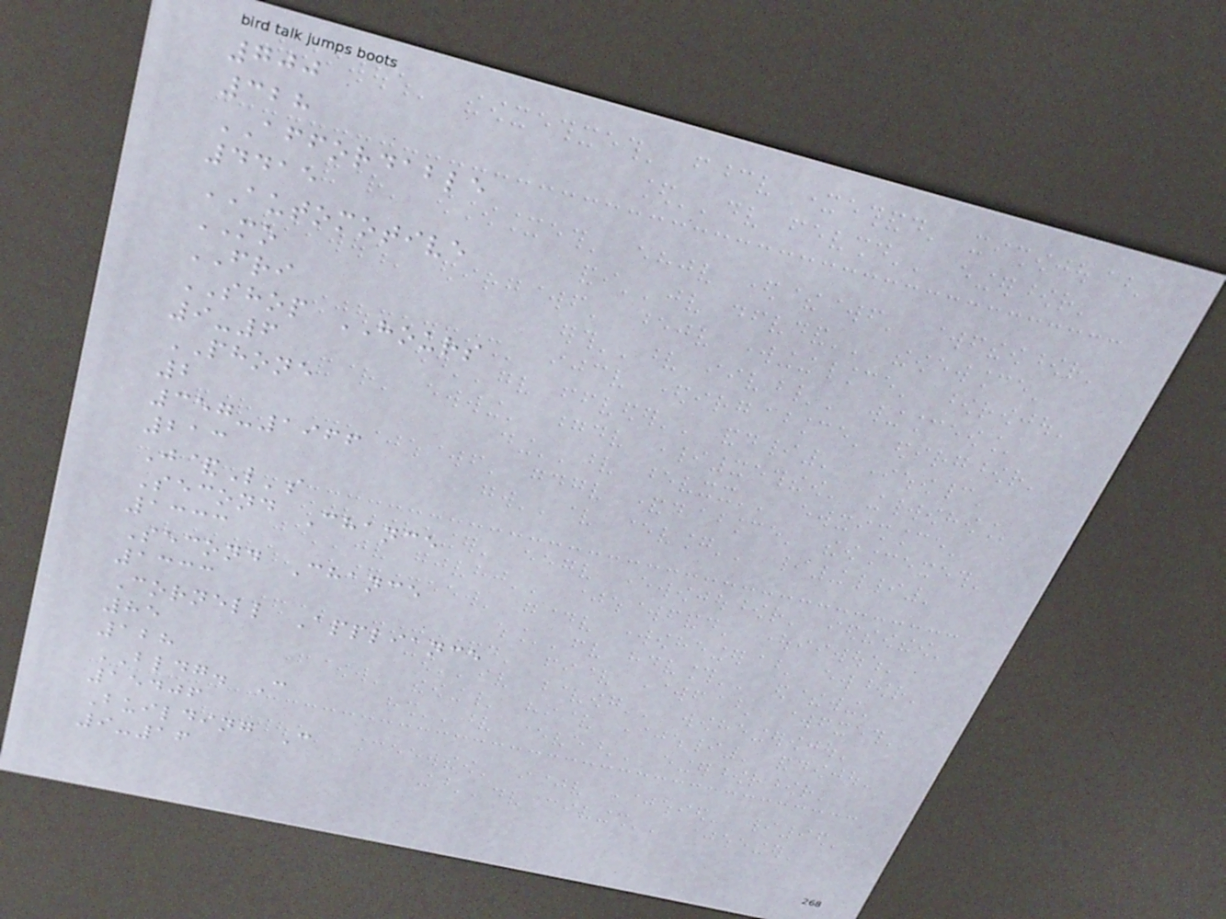700
328
AFFORDABLE
4415
AUTOMOTIVE
MO
FRI
SHOP HOURS
9-6
PHONE
2
357-1966
213
J&L's
Second Chance
1333
Second Chance
1333
Cornell Appliance
85
128
BLDG. C
15406
Building C
9-16
